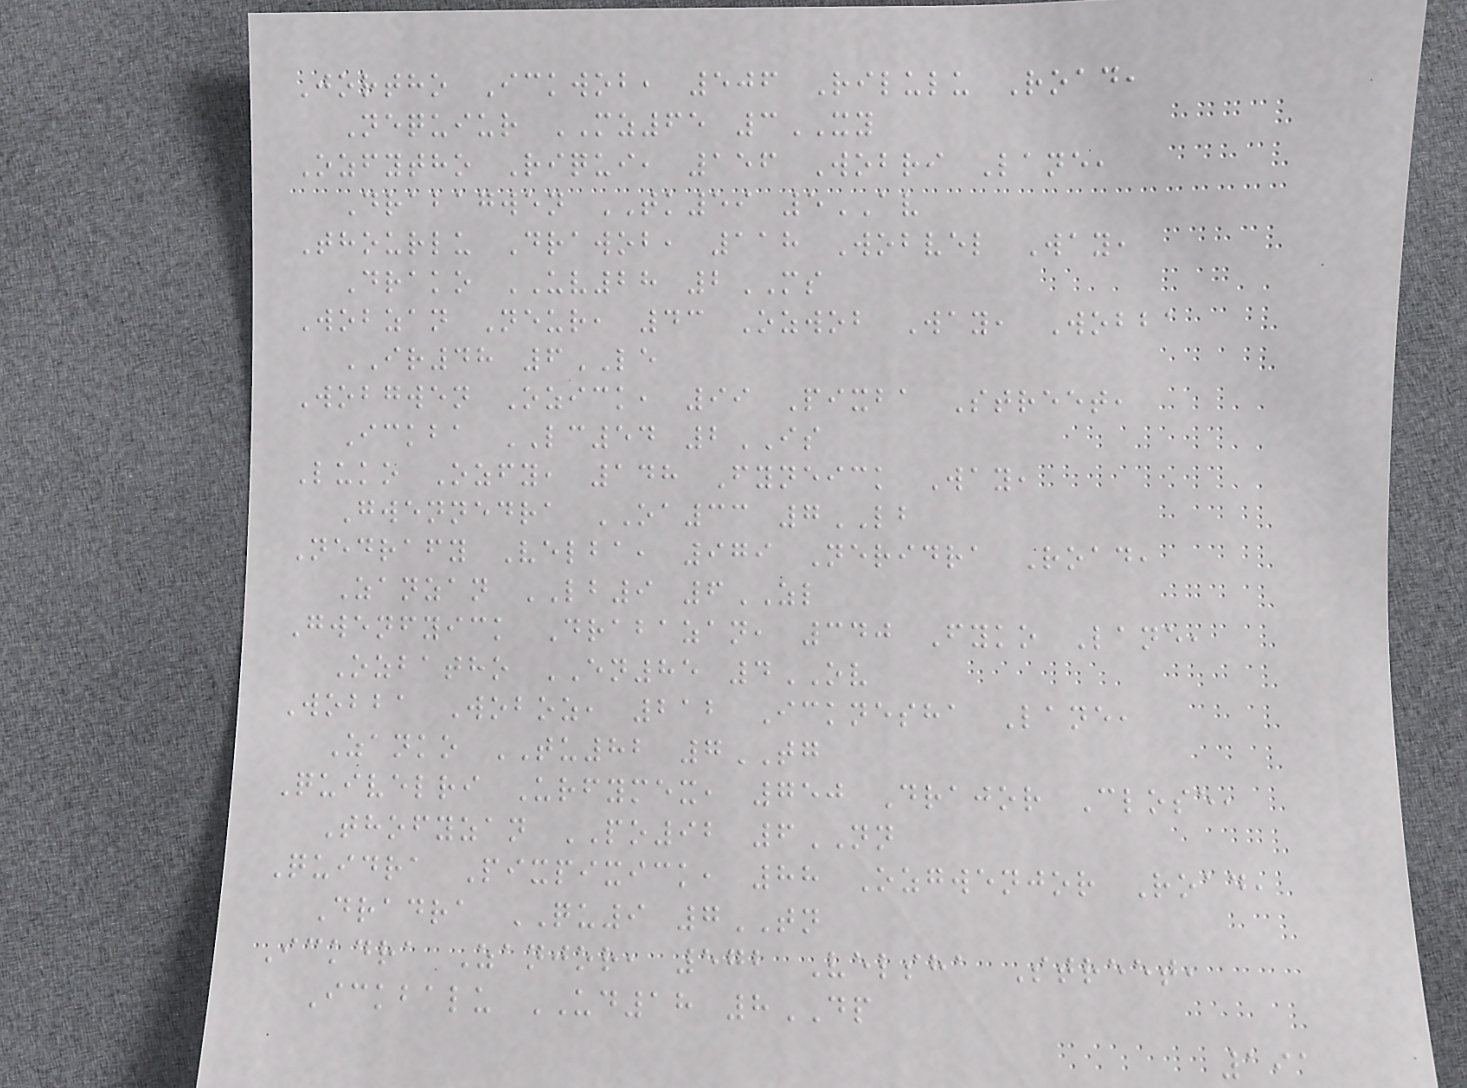Jortho Ickwob, 506 Rilulu Road,
Nequiur MZ65 3XY
Ozfytho Riqui, 156 Wobri Lane,
Drabagwen TK59 5AV
Thourlu Drawob, 118 Wobvel Way,
Drako UV28 2MS
Wobzan Neur, 43 Ozwob Way, Wobba
IR48 6LE
Wobgwen Ozick, 99 Pixba Street,
Ickba LC54 2IS
Luko Ozfy, 148 Fyneick Way,
Gwennedra OA33 7LB
Nedrafy Velba, 979 Neridra Road,
Zanzan LB9 6ZL
Gwenfyick Drabazan, 340 Fyko Lane,
Ozbatho EN85 4OV
Wobba Woboz, 212 Icknesha Lane,
Zanko TU82 7TG
Quivelri Urfymex, 750 Drajor Close,
Thofyzan PO92 6NN
Quidra Pixpixick, 88 Ozgwenjor Road,
Dradra QU9 7TN
Ickdra Zanjor, 572 Velsha Street,
Ickbalu UD18 8DP
191
